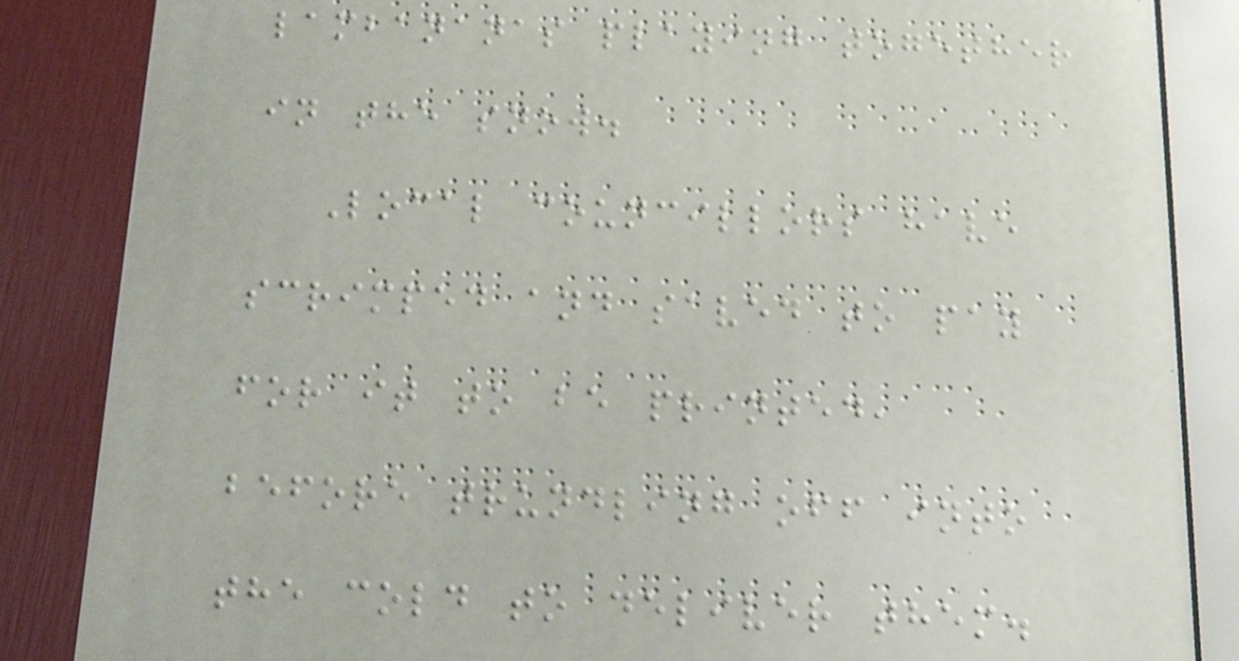lambananas playing together
in the snow.
Local councillors have
scrimped and saved to pay
for it to be printed,
before trundling off into
the cold to deliver them.
